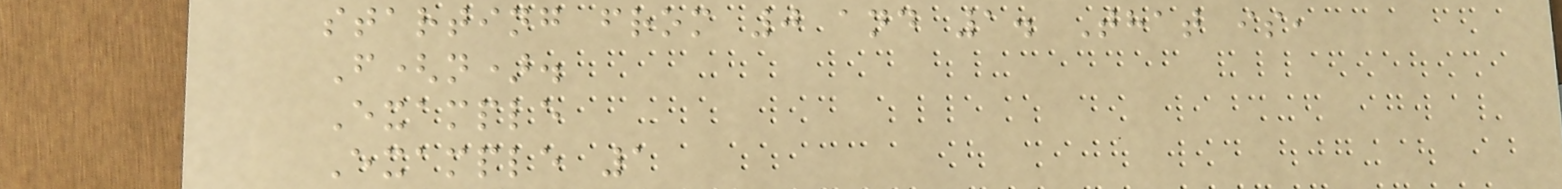starting from 0 and 1. That is,
F(n).
Example
Example 1
